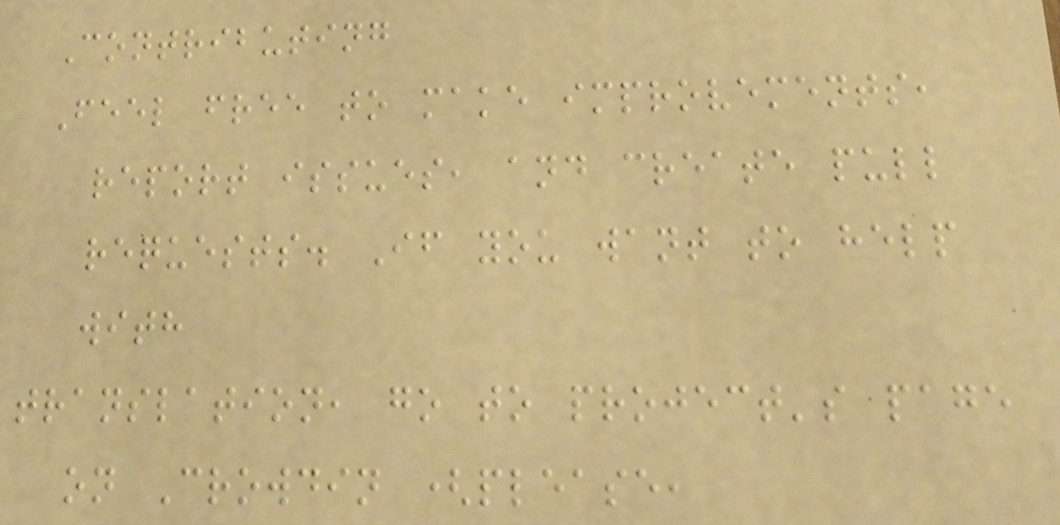Contributing
Feel free to make improvements,
report issues, and create pull
requests. If you want to help
with
translation, go to project's page
on Crowdin (please,
